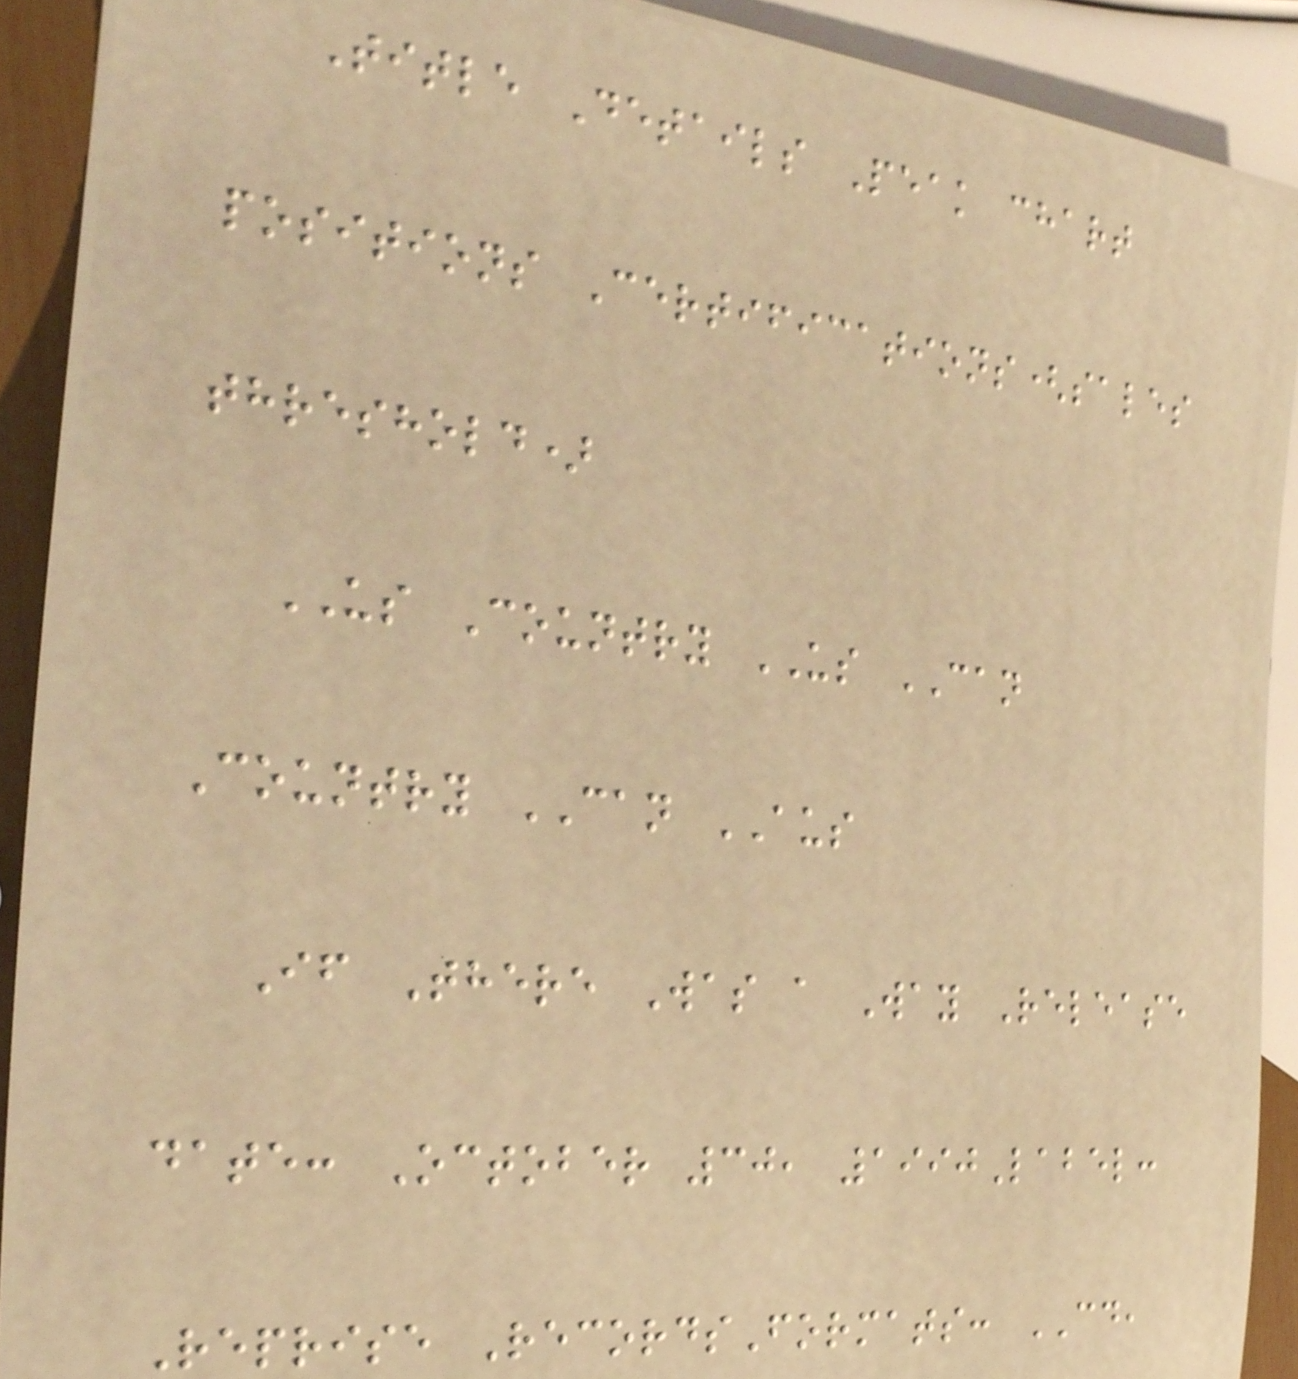Title Details Peak chart
positions Certifications(sales
threshold)
US Country US CAN
Country CAN AUS
If There Was a Way Release
date: October 30, 1990Label:
Reprise RecordsFormats: CD,
